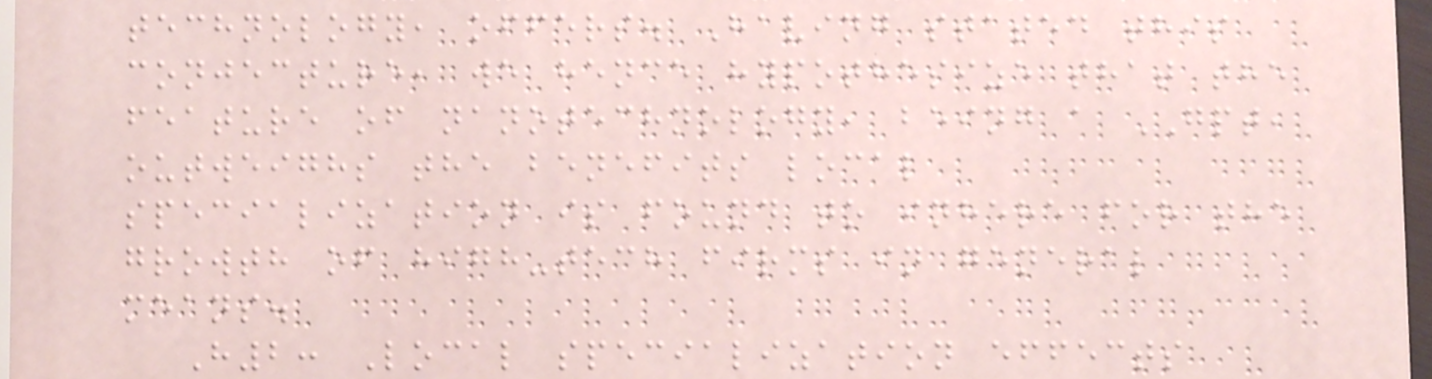technology, offers. Having stated this
conjecture, we hence hypothesize that the
feature of nanotechnology, being a GPT,
outweighs the benefits local
specialization is found to inhere for the
growth of high-tech firms in general
means.
H2: Local specialization effects
